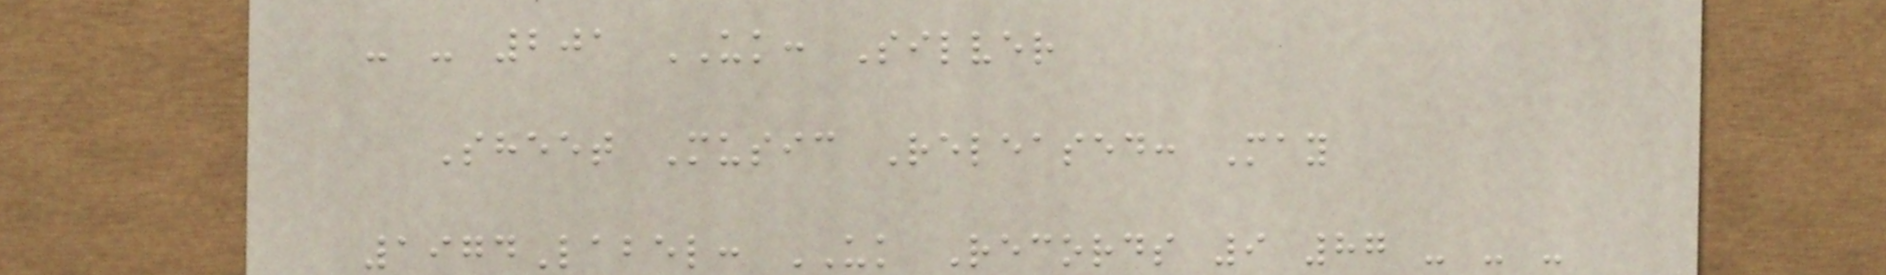- - 201 UK: Silver
Sheet Music Released: May
1974Label: UK Records 9 87 - - -
